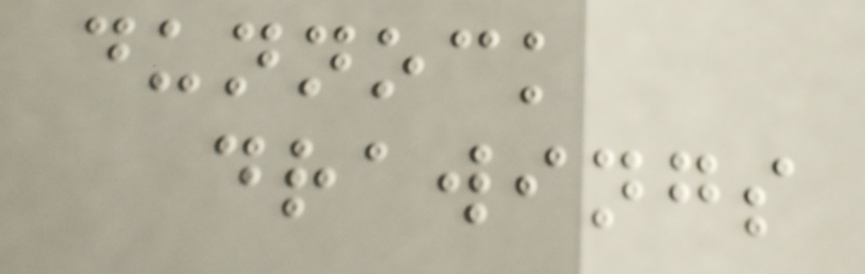dunnock
drawings
